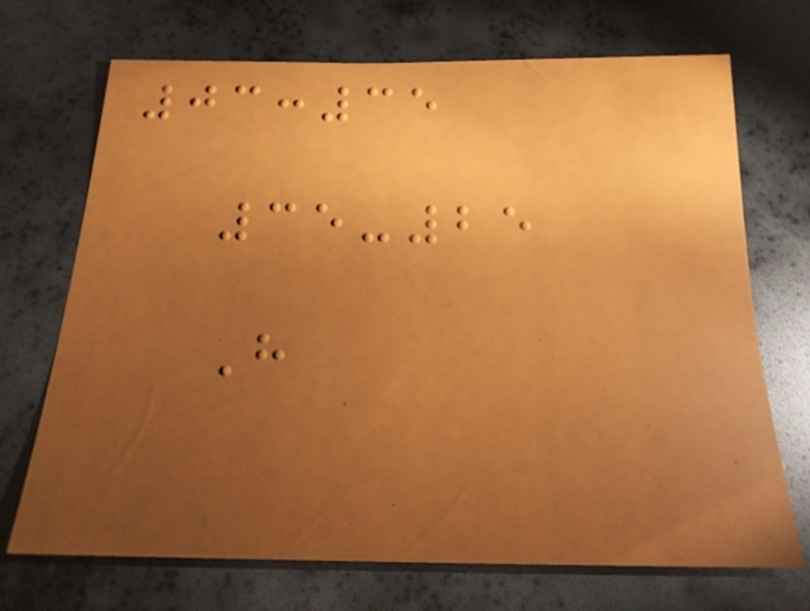03:35
35-25
H
